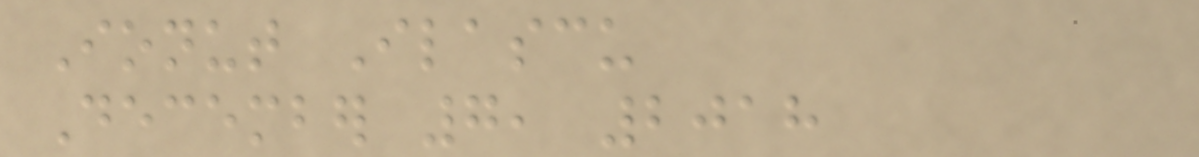Ionut Ilascu
December 7, 2018
